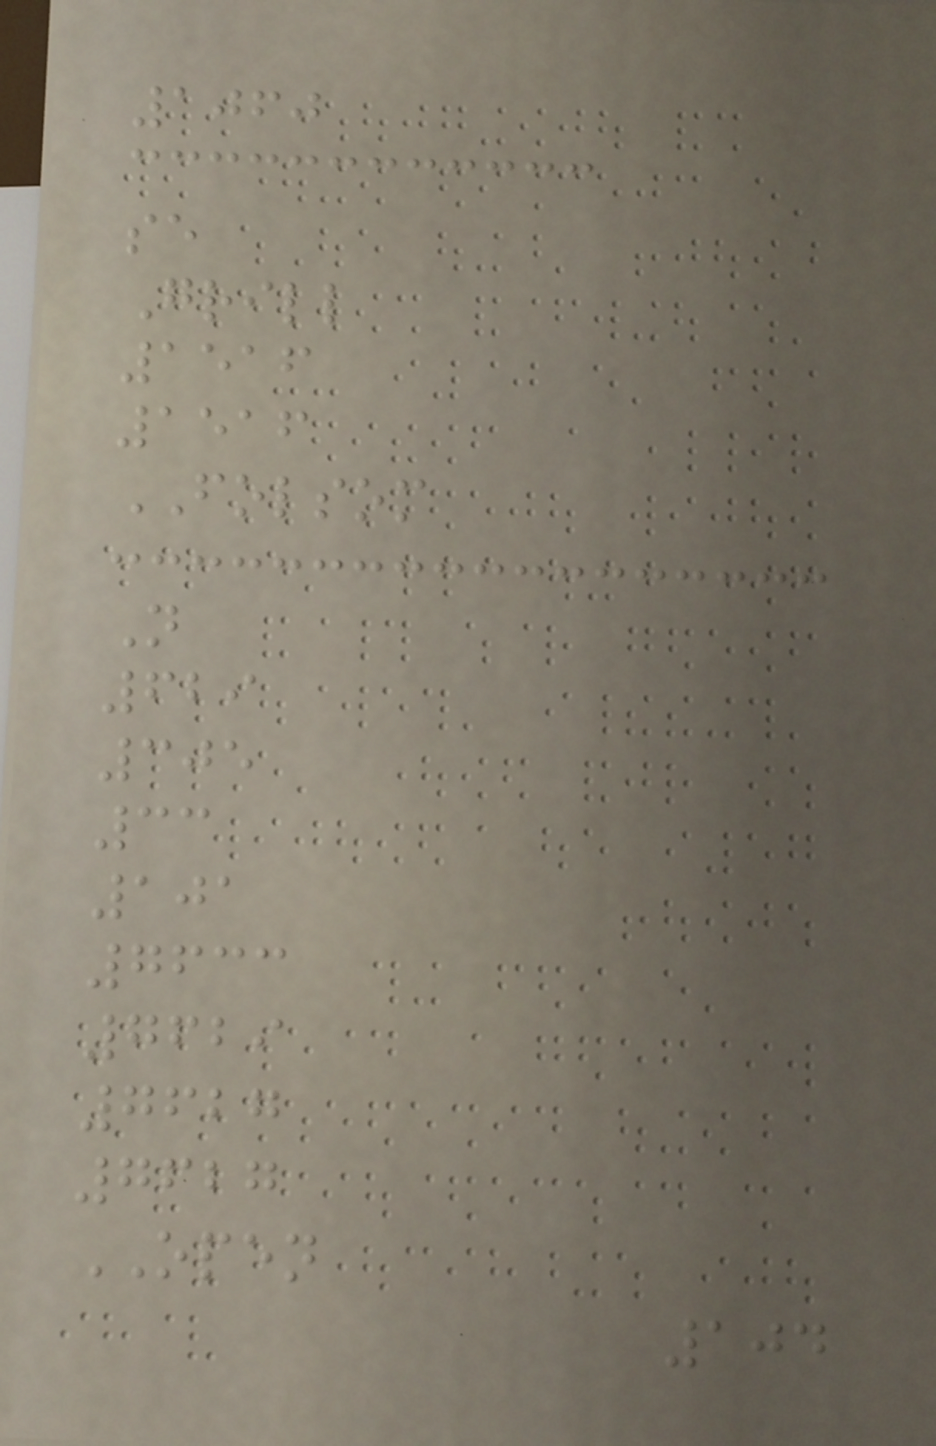1060
se
Grill
1516
1516
FOLSOM
N
629
305
33
101
7633
7629
7627
7627
OPEN
104
